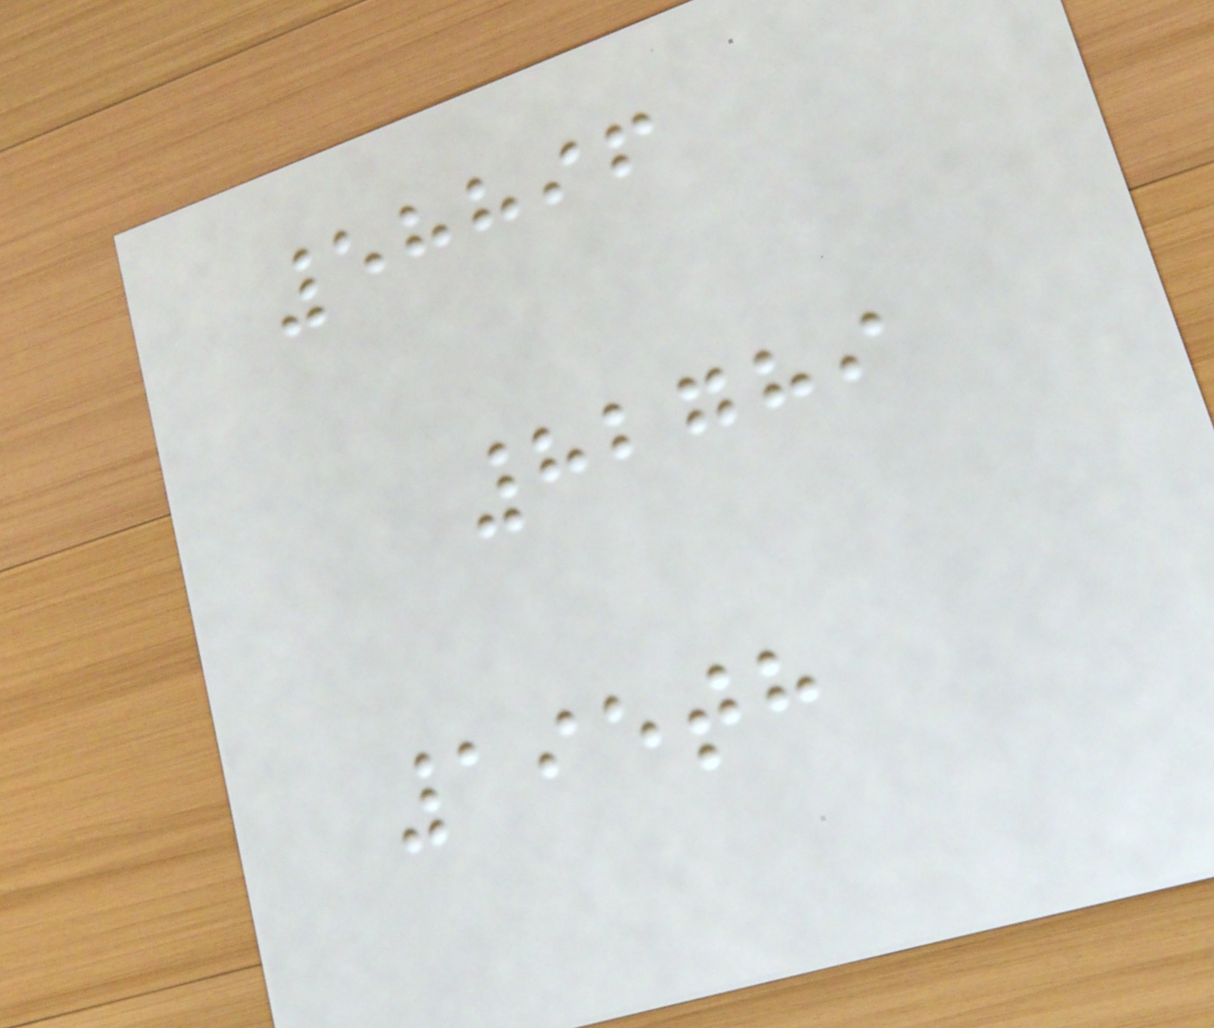58896
82789
195th
